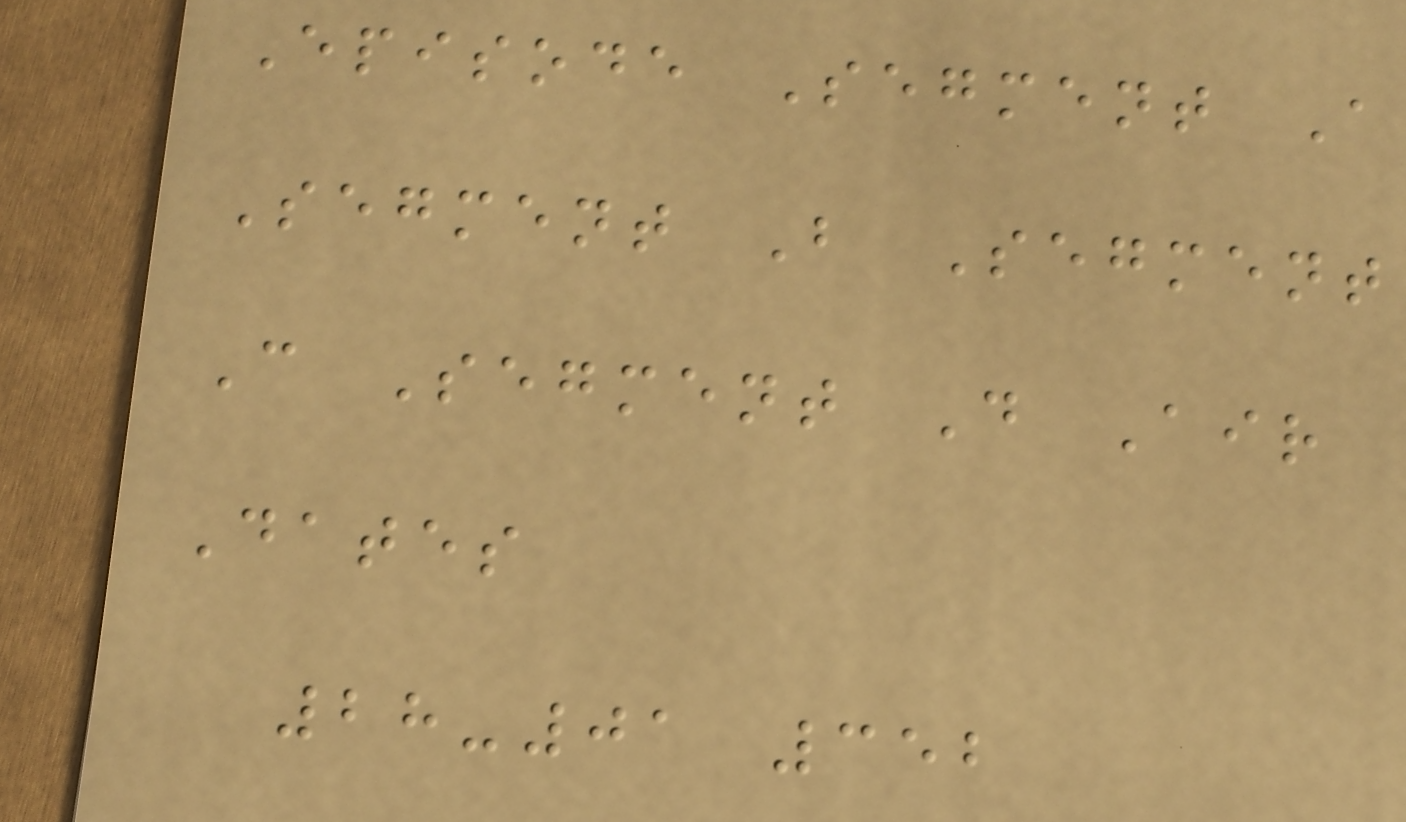Episode Segment A
Segment B Segment
C Segment D Air
Dates
28-01 352
